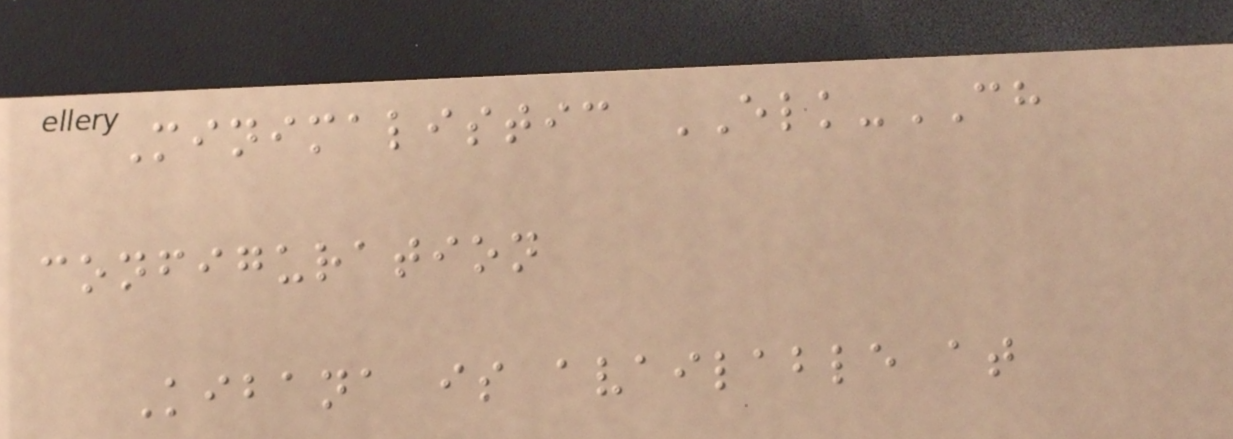Minimalistic ELK-CH
configuration
Kibana is available at
